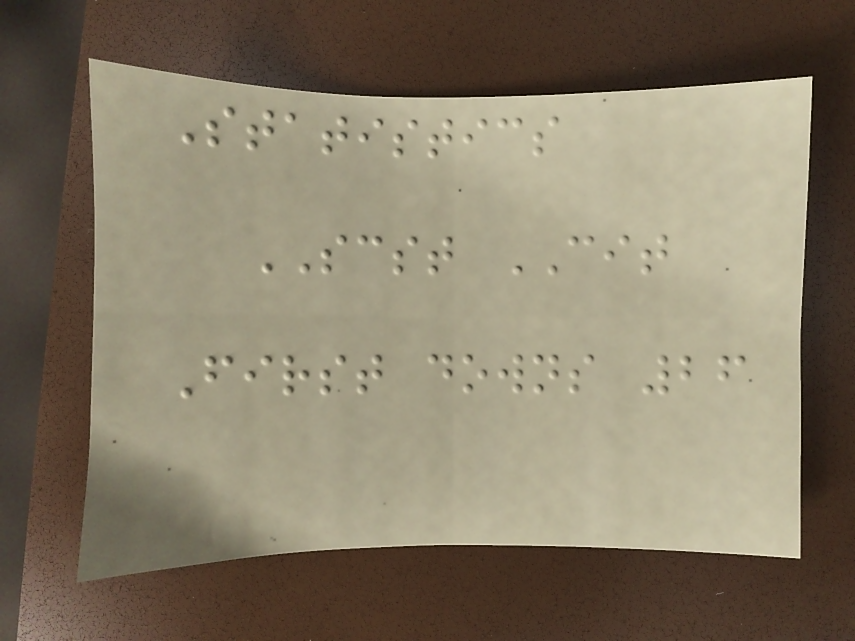Statistics
SCST CIT
First downs 26
